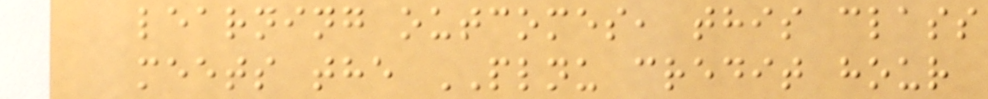learning outcomes, this class
meets the PLNU credit hour
